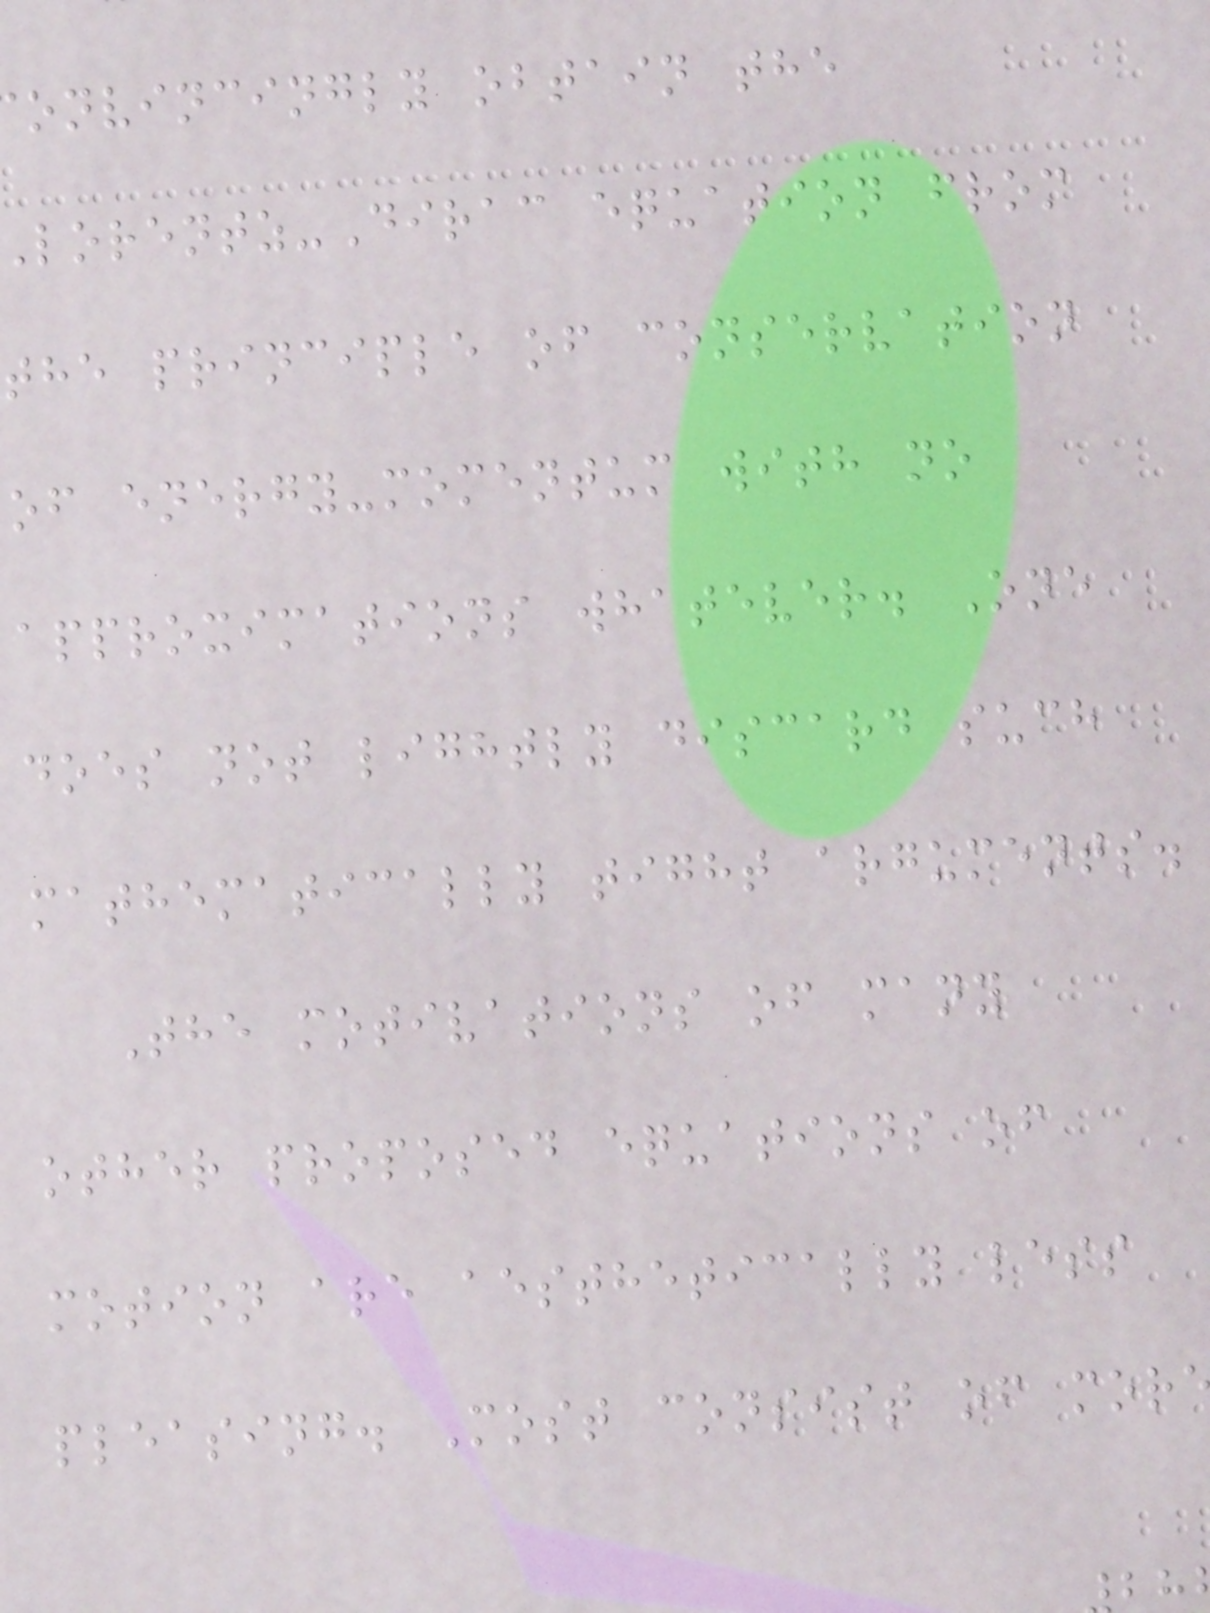onvincingly obtain the
orentz-Dirac equation from
the principle of conservation
of energy-momentum with no
approximations whatever. One
does not lightly discard such
mathematically tight arguments.
The motivations of many
other proposed equations of
motion are aesthetically less
pleasing. Most consist of mor
